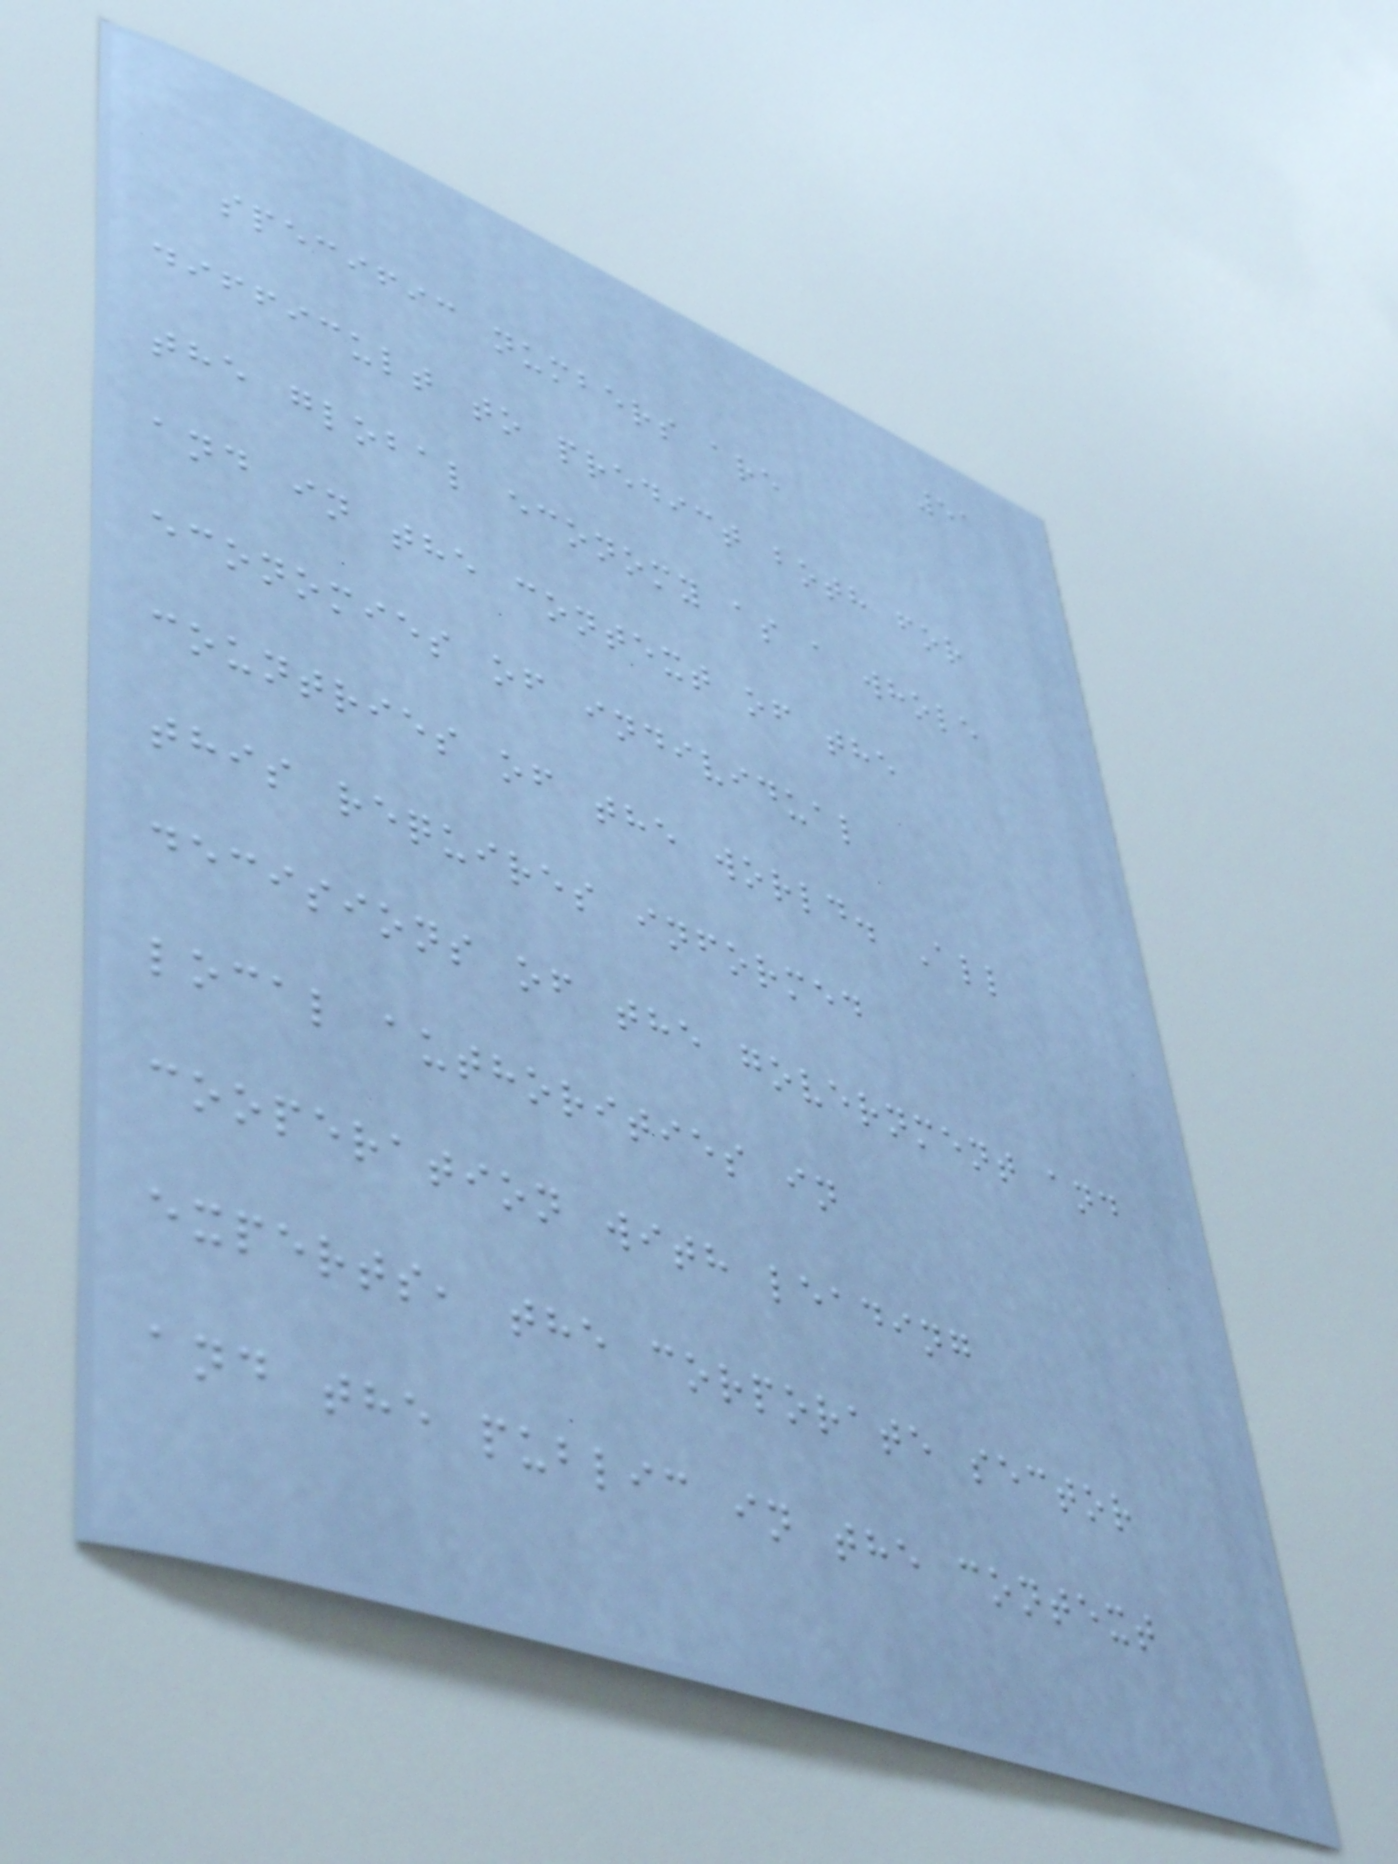51
specific numbers are
difficult to predict both for
the global economy as a whole
and in the context of the
economies of individual
countries of the world. All
this requires informed
decisions of the government and
local authorities in
cooperation with leading
experts, the corporate sector
and the public in the context
